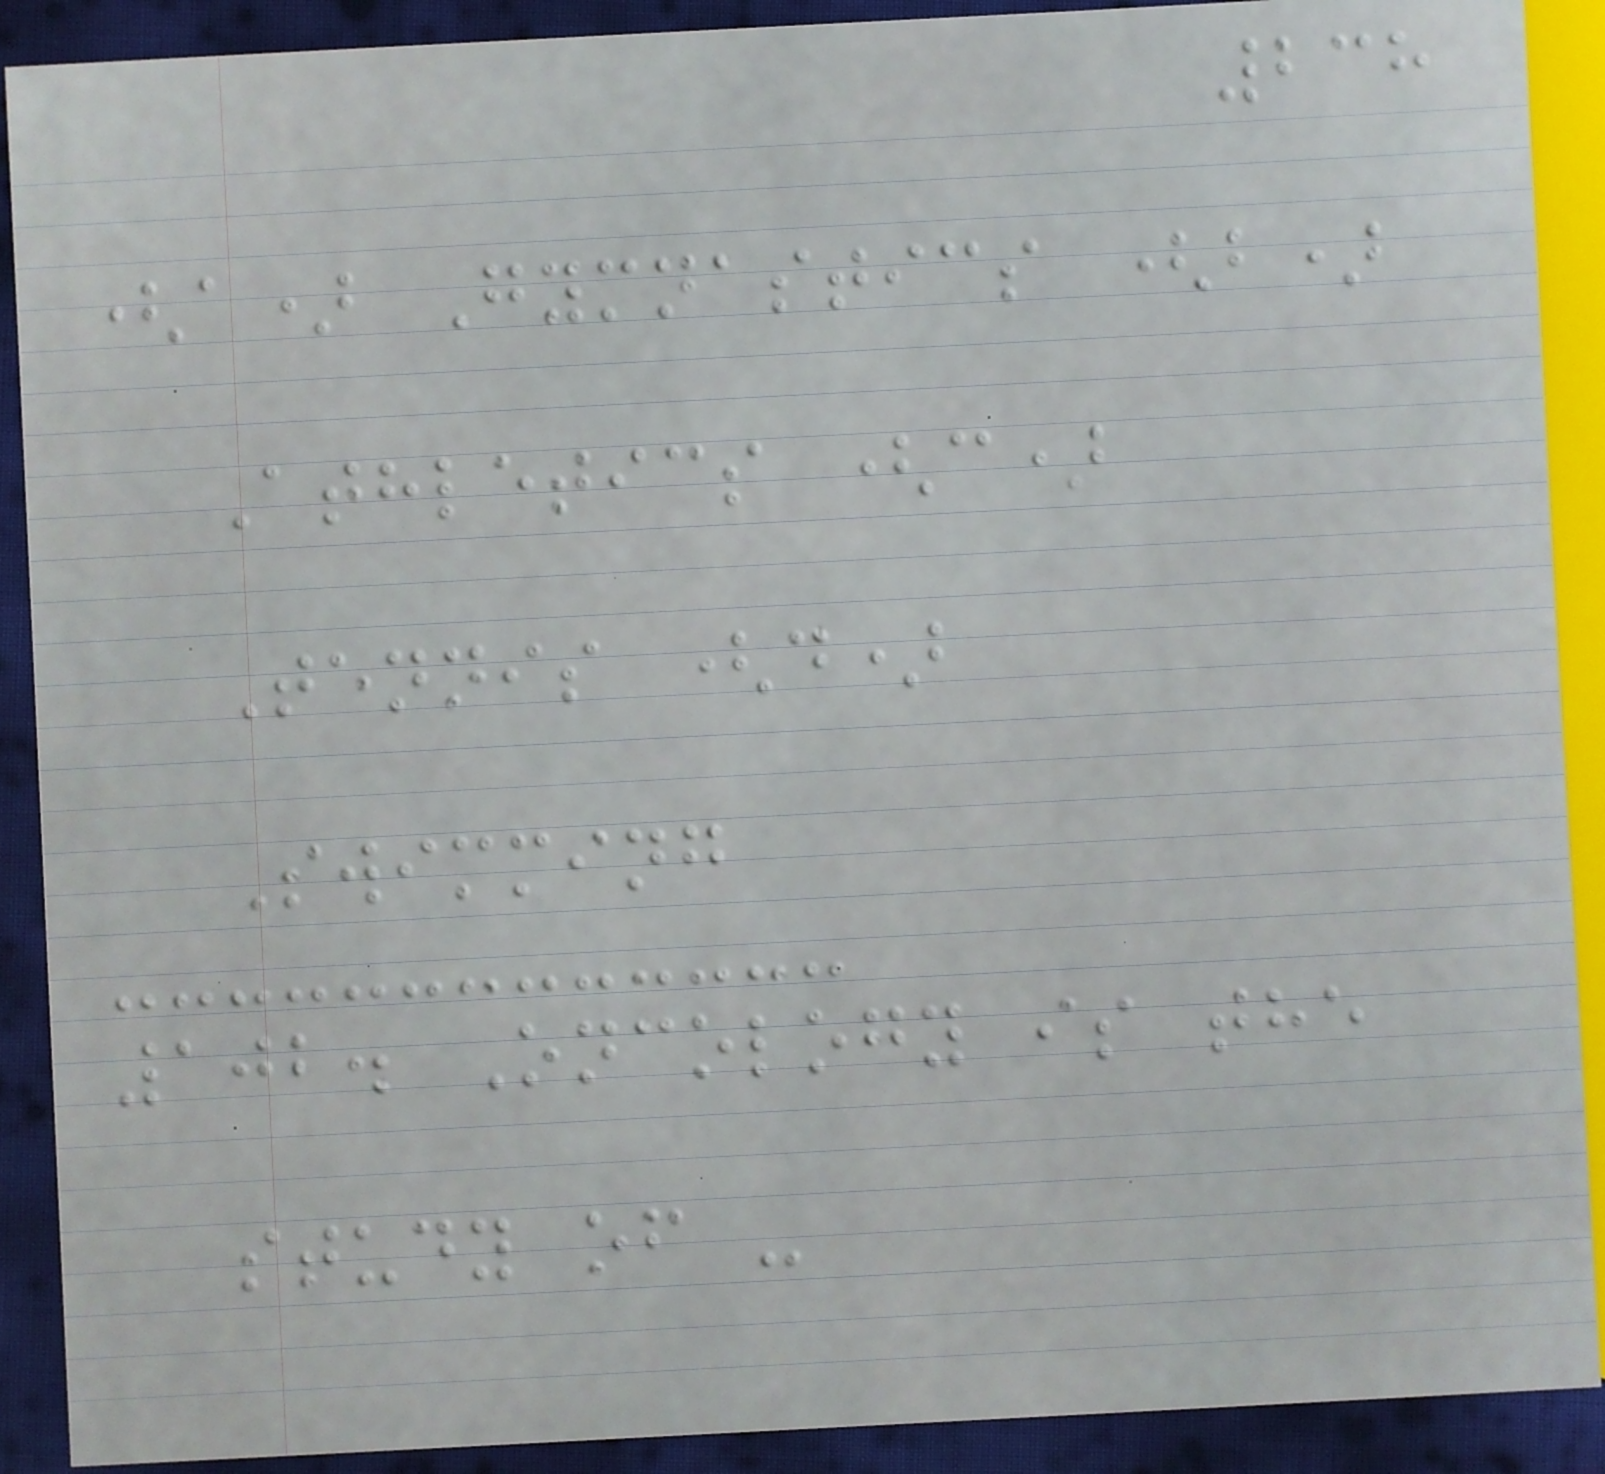238
(a) Gymnastics (b)
Athletics (c)
Tennis (d)
Swimming
102. Oncology is the
study of -
